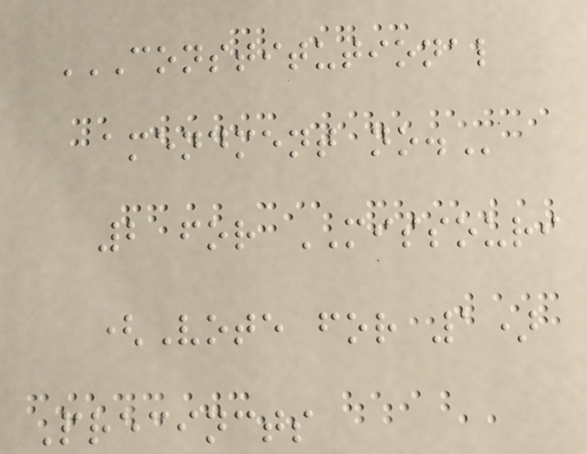CONSTITUTIONAL
AMENDMENT NO.
2 for MISSOURI
(Vote for 1)
Precincts
